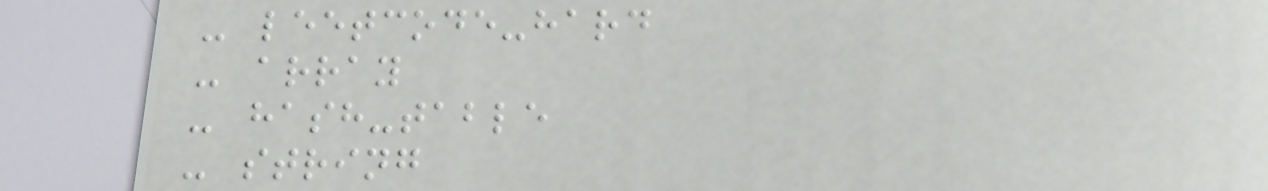- leetcode-hard
- array
- hash-table
- string
